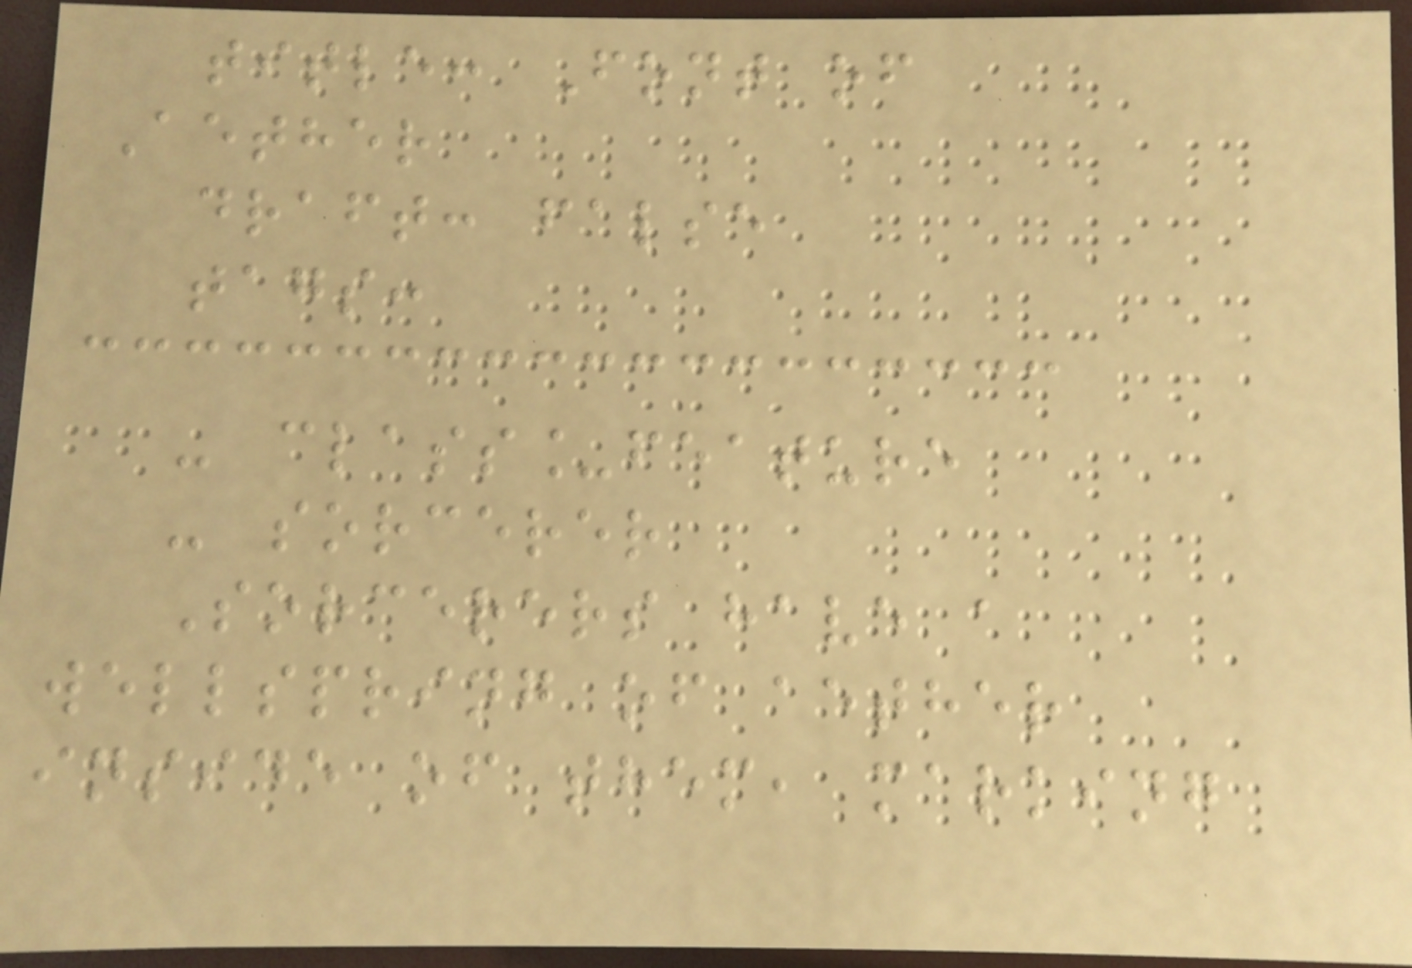title: Font of
Aether
draft: false
tags:
- class_feature
- sorcerer
Sorcerers have a
wellspring of aether
inside of them, marking
